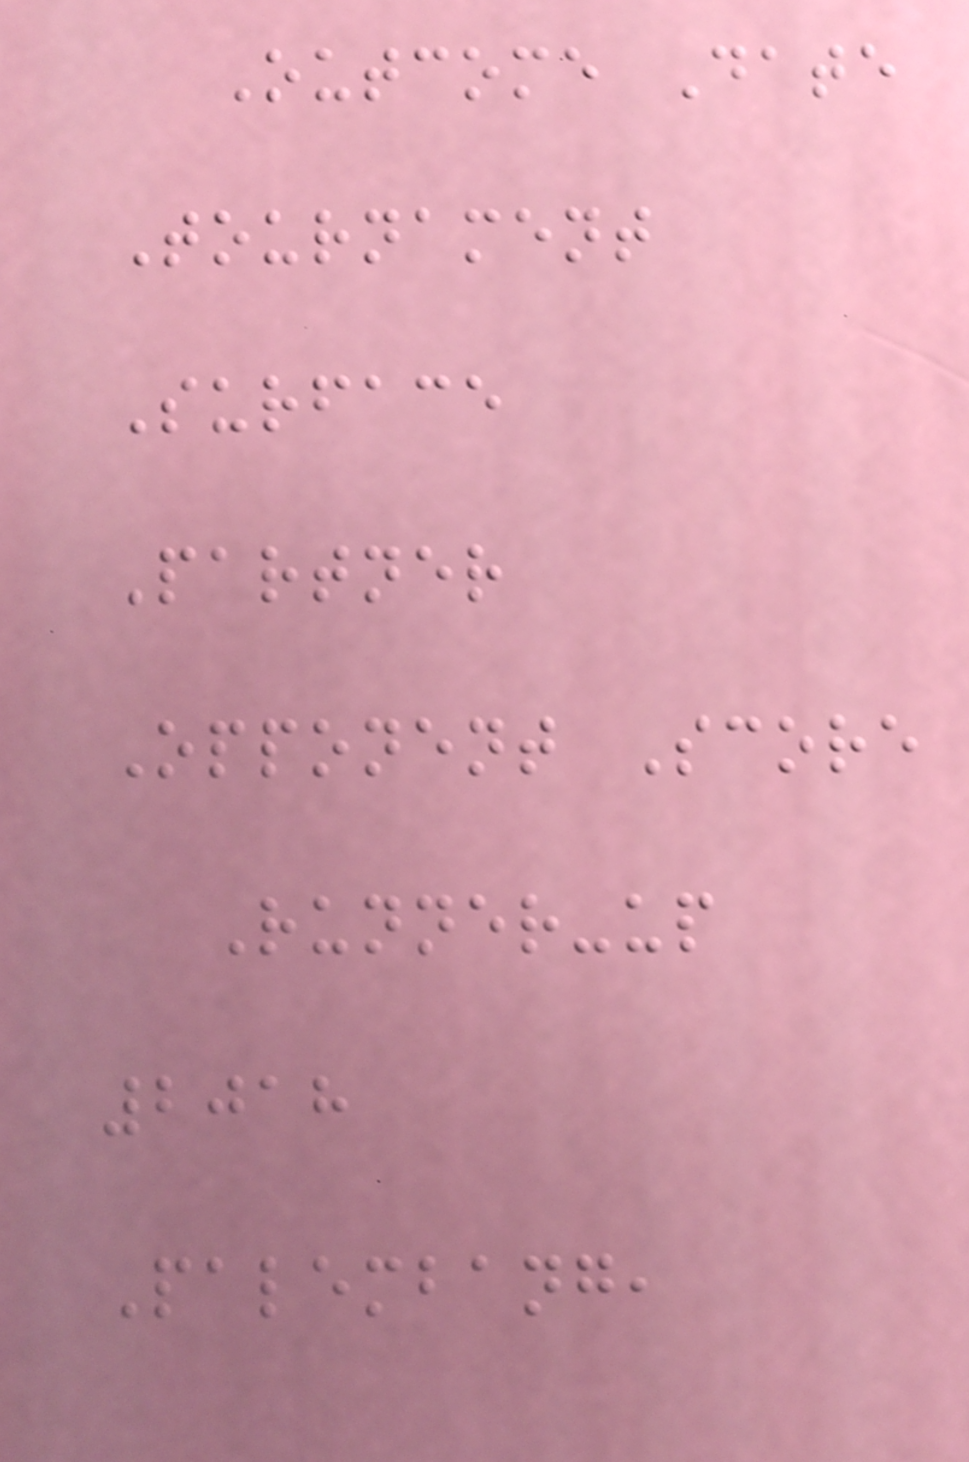Outcome Date
Tournament
Surface
Partner
Opponent Score
Runner-up
2018
Palembang,
